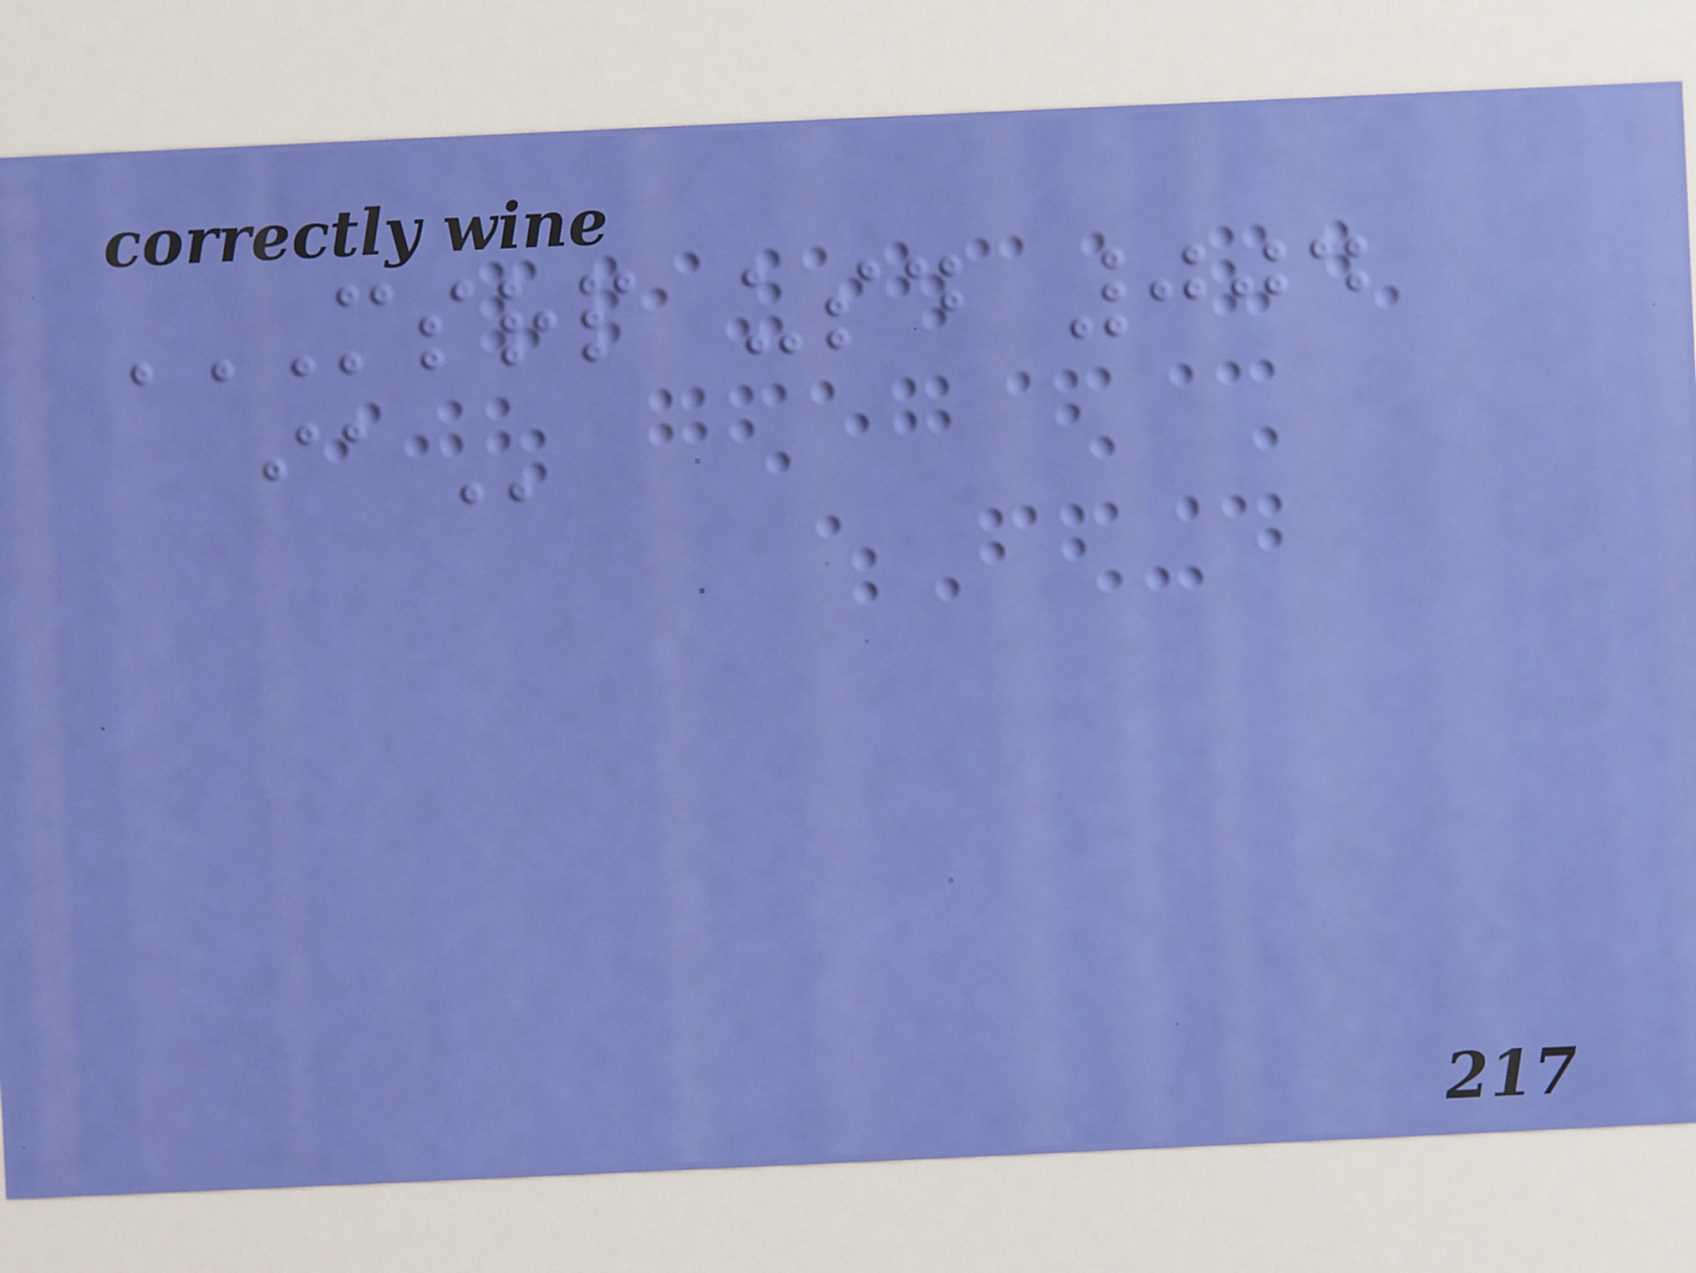MSRP USD 004
IA
